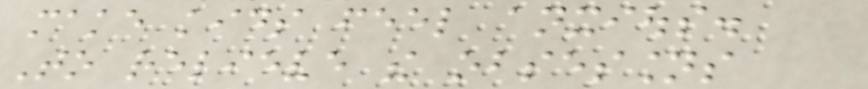make kids feel anxious.
To relieve the obsessions
